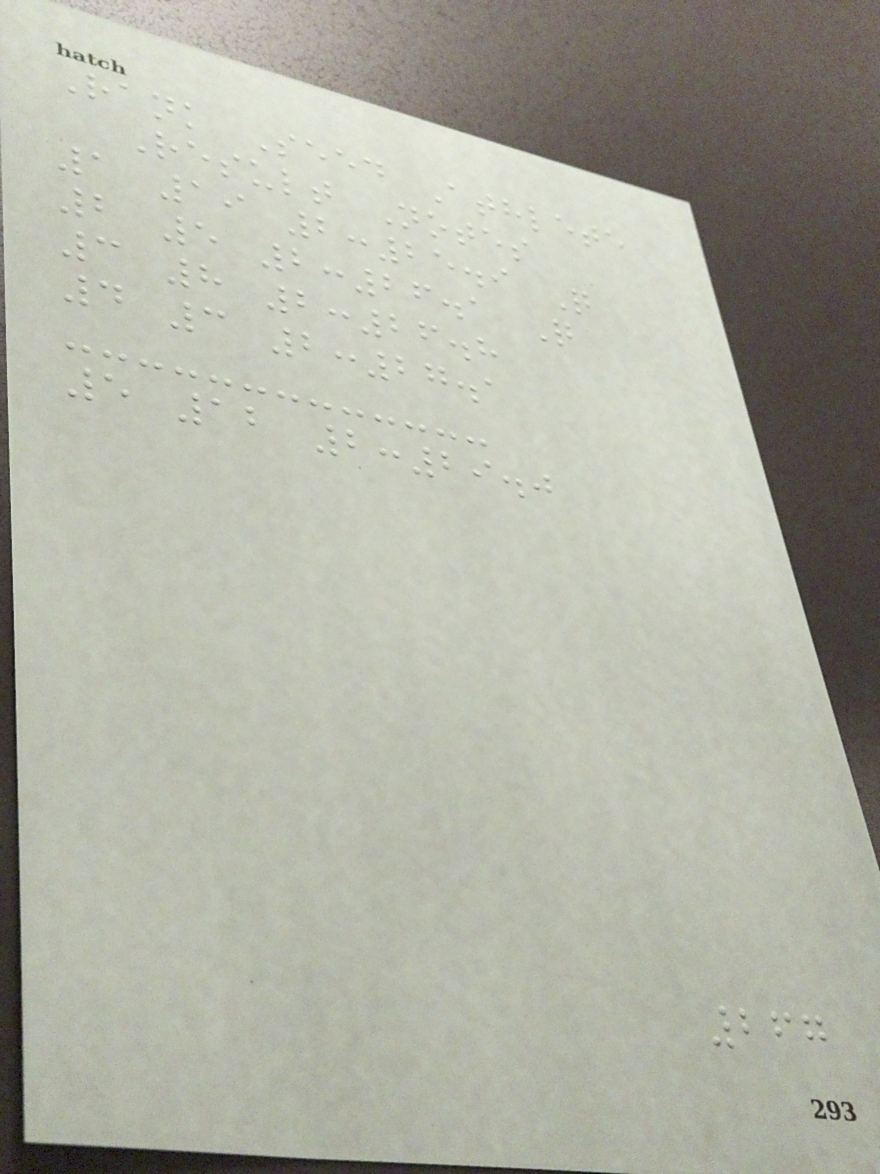Rank Seed Athlete
Result Notes
1 19 2:25.9 Q
2 5 2:26.1 Q
3 8 2:26.8
4 3 2:27.1
5 12 2:29.0
267
